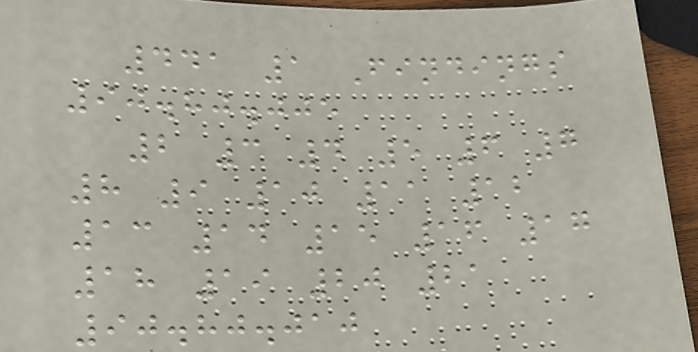441 1 Findings
90.80.005
2 3 4 5 6 7
8 9 10 11 12
13 14 15 16 17
18 19 20 21
90.80.010
